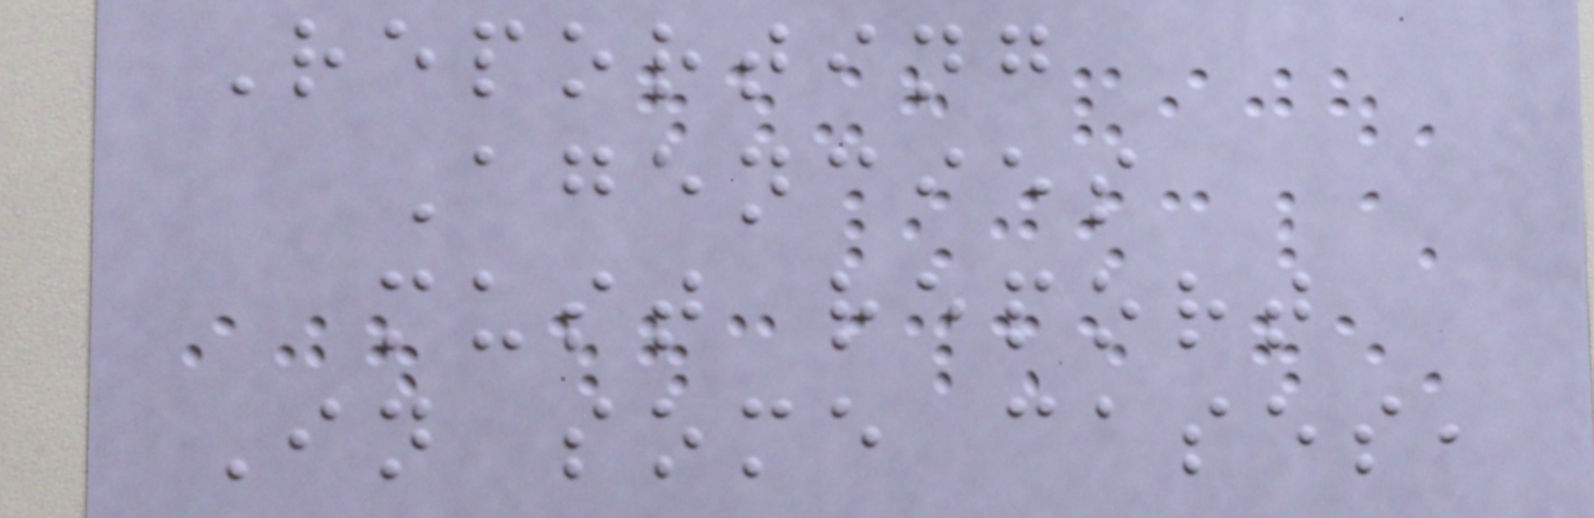Reporting
Agencies
must report
In some cases,
